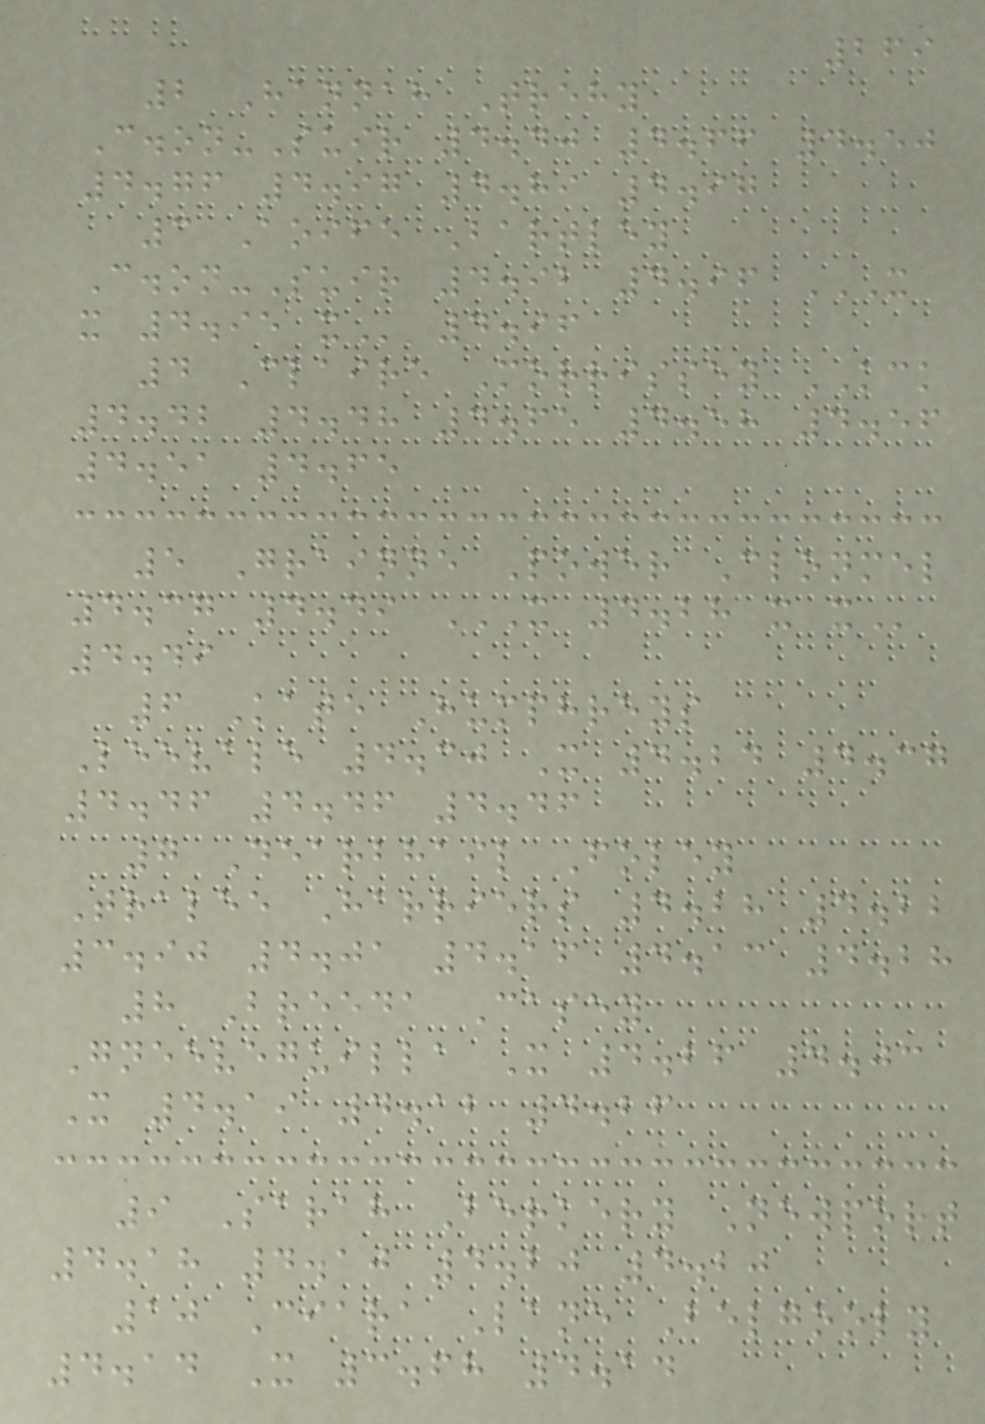269
2 Hannah Trehy
C.on-Suir 4.40 4.66 4.50
4.76 4.97 4.89 4.97
3 Aoife Bartley
C.on-Suir 4.92 4.96 X
X 4.95 X 4.96
4 Claire Morrissey KCK
4.42 4.48 4.65 4.58 4.56
4.51 4.65
5 Grainne Power Clonmel
4.37 4.49 X 4.28 X X
4.49
6 Kate Humphreys
Leevale 4.30 X 4.24 4.37
4.46 4.46 4.46
7 Dearbhail Foley
Tralee Harriers 4.28 4.22
3.90 4.01 4.16 4.13 4.28
8 Breeda Casey
Gneeveguilla X 4.26 4.03
X 4.19 4.12 4.26
9 Sarah Berkery Newport
4.18 4.10 4.20 4.20
10 Ciara Lane Belgooly
4.14 X 3.68 4.14
